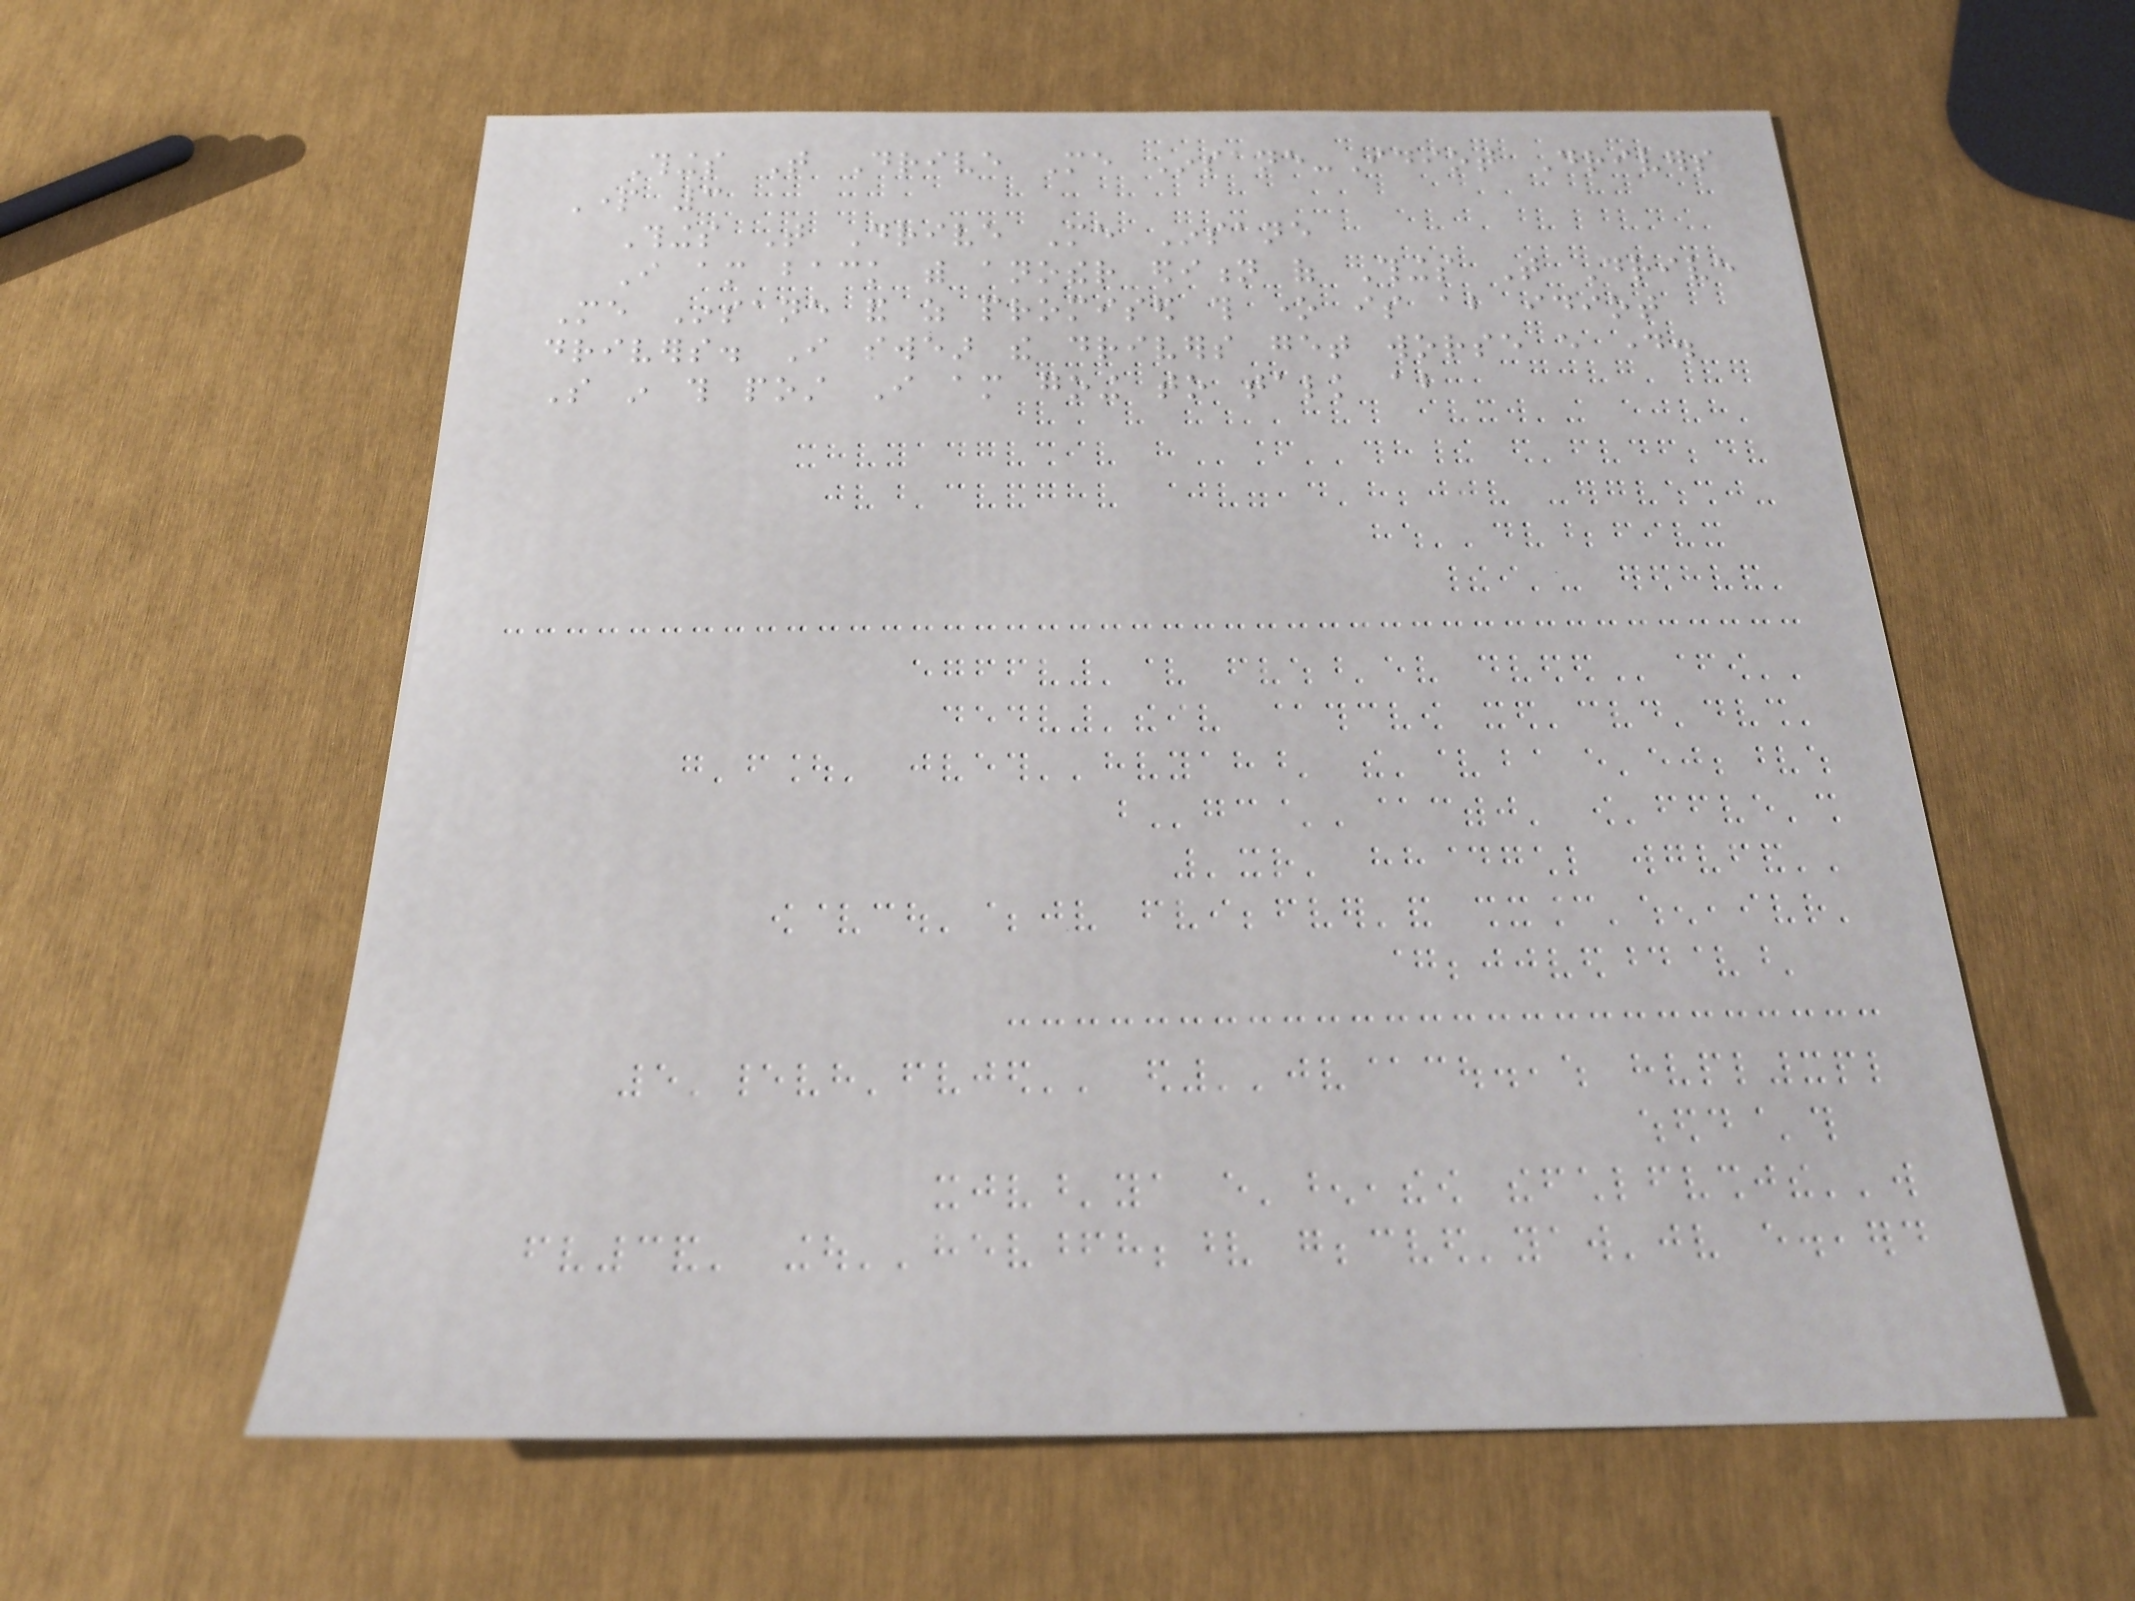Things That Drive Me Insane-Idiot Drivers
Part 3
Things That Drive Me Insane
I am back with another edition of Things That Drive
Me Insane and as promised this one is about idiot
drivers. I swear the drivers get worse every day.
So in this post I am going to talk about
